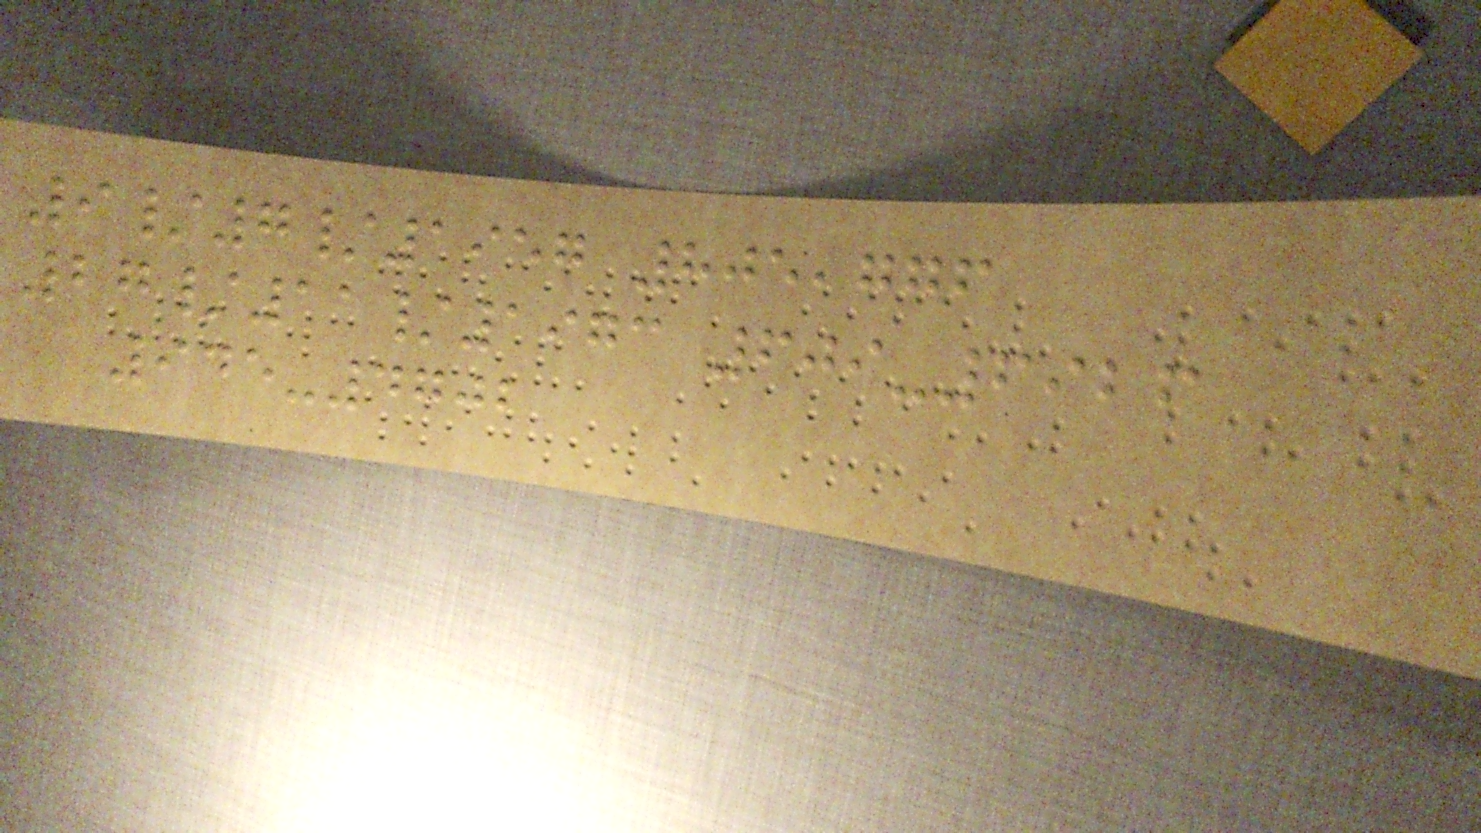9/7/1957 805,776
27/11/1973 609-6926
945-4702
